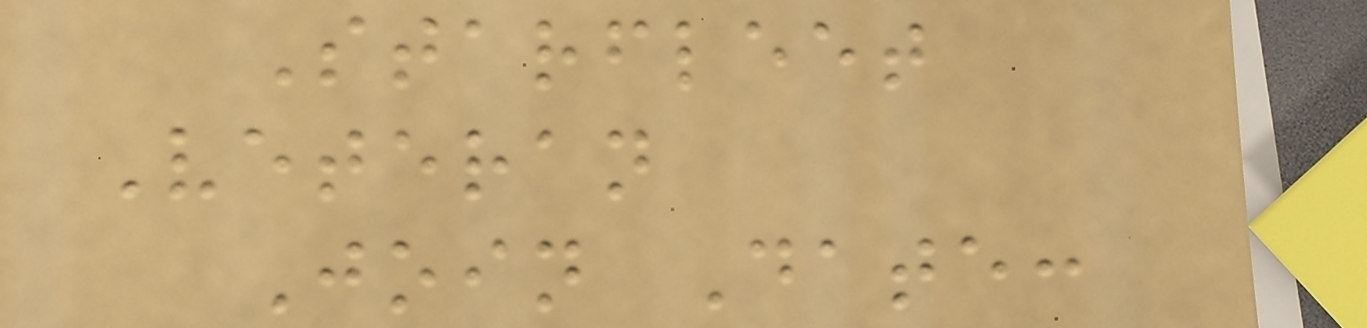Starfleet
Veteran
Join Date:
